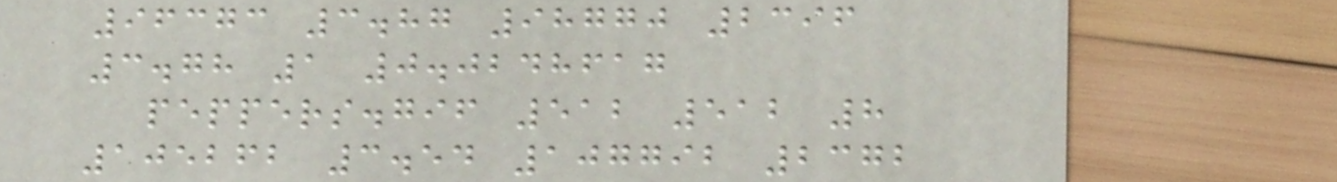96373 3.87 98770 2396
3.78 1 0.0248617
peppers.gif 512 512 8
105262 3.54 107792 2372
